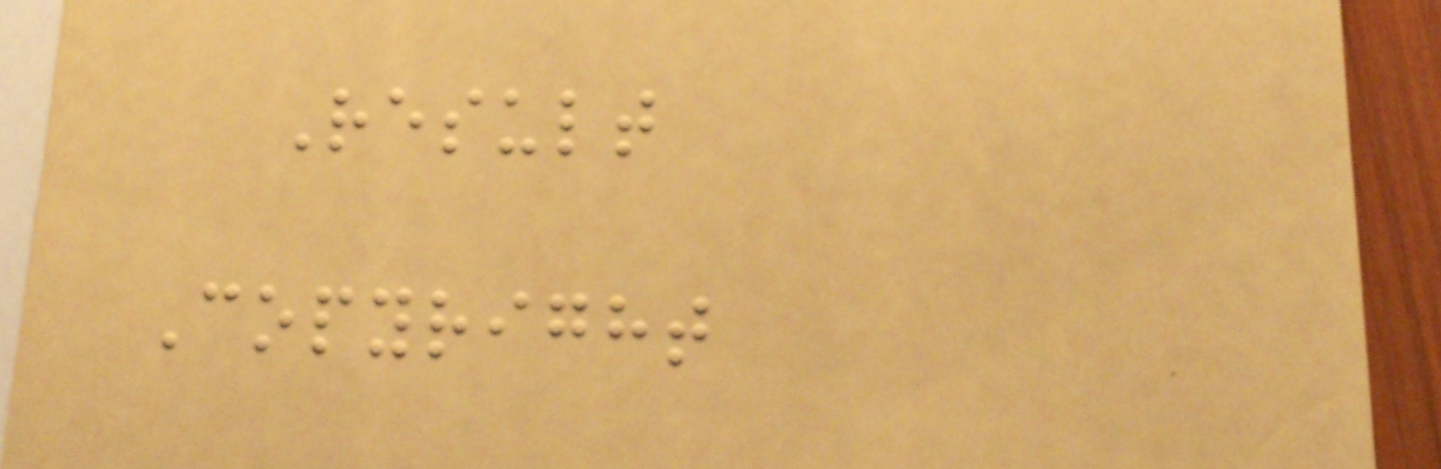Result
Copyright
